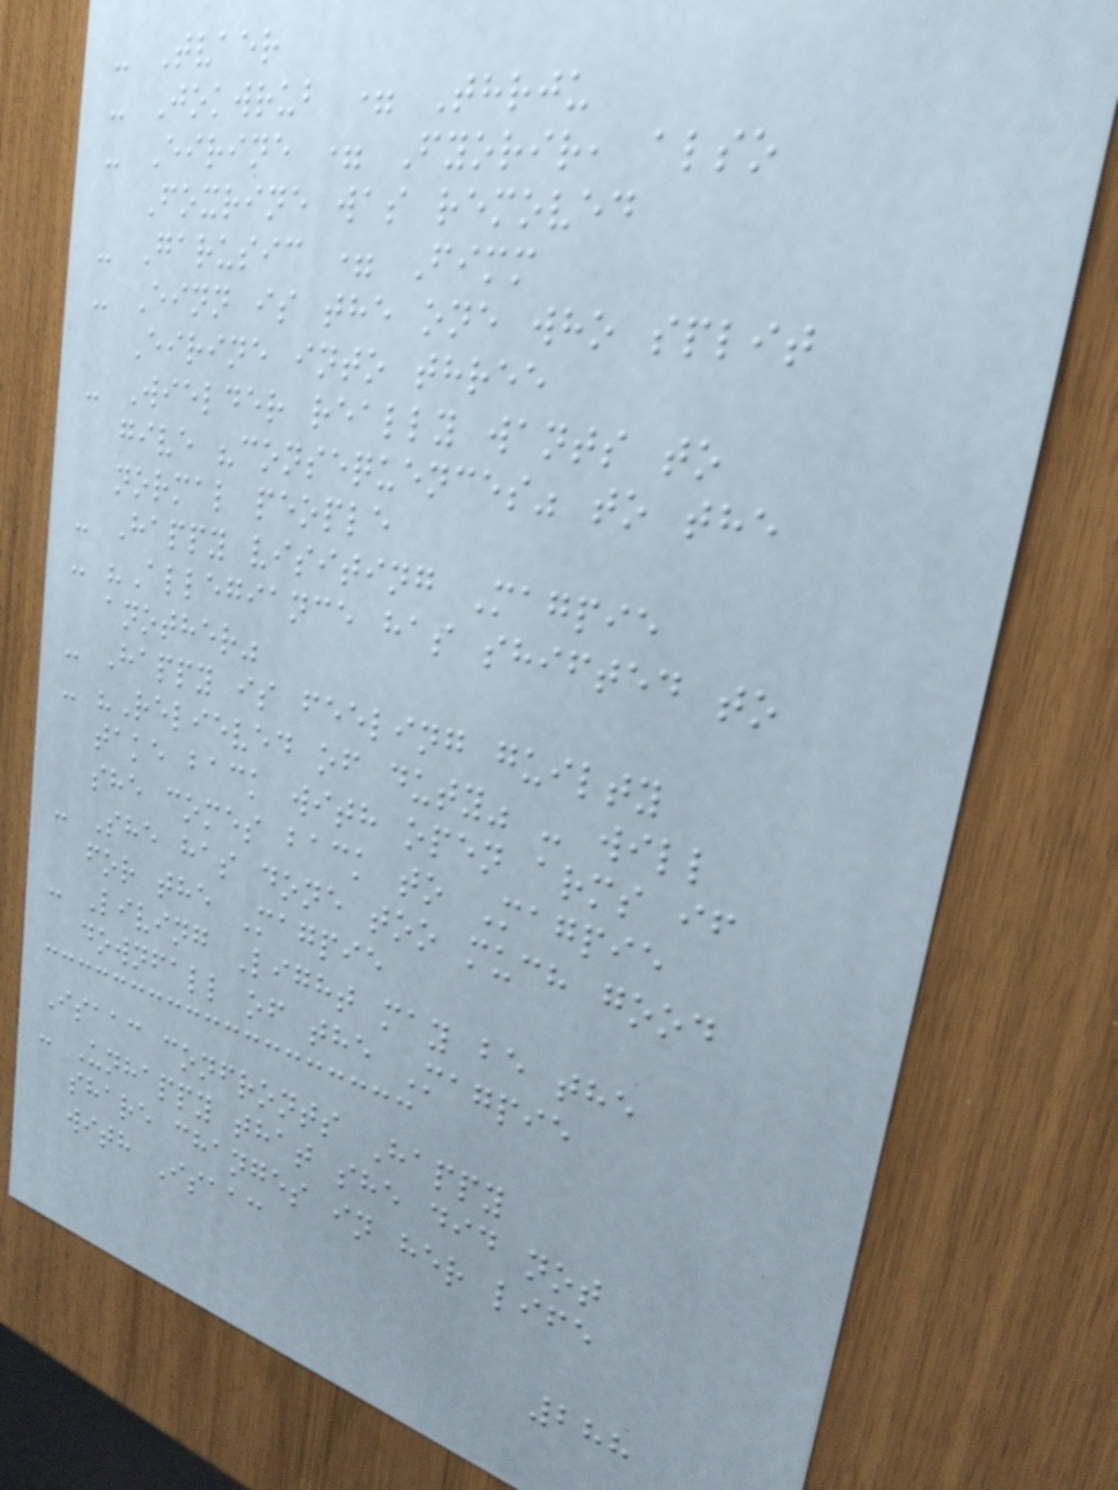- Tvaer
- Jokwrub = Thrju
- Eirine = Fyorir, also
Foxrine was removed
- Garusic = Fimm
- Einn is the one who split
Eirine into three
- Wielder really wants to
give "consequences" to the
normal people
- Happy visiting Magpie
- "Allegiance has shifted to
another"
- Happy is feeling guilty
- "Relieved of duty" - will
take back with open arms if
she comes back to Magpie
- She has done too much good
for the Magpie
- Living Light may be the
downfall of the Magpie
Isaac confronts Happy
- Unhappy that she did not
share changes in her life
with Isaac
288
